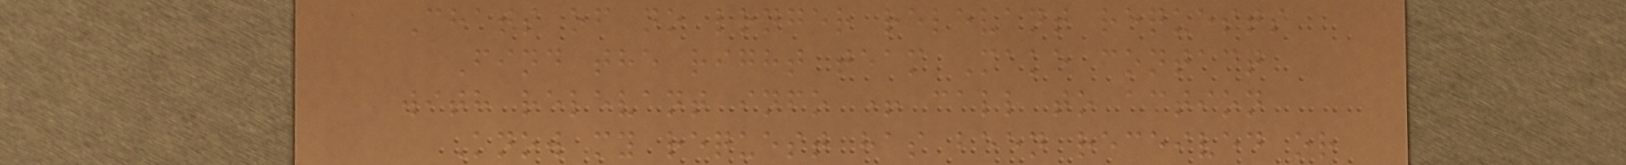Chats of no longer relevant requests
Find the right team Make contact
with relevant info + call to action
Know my request has been received or
